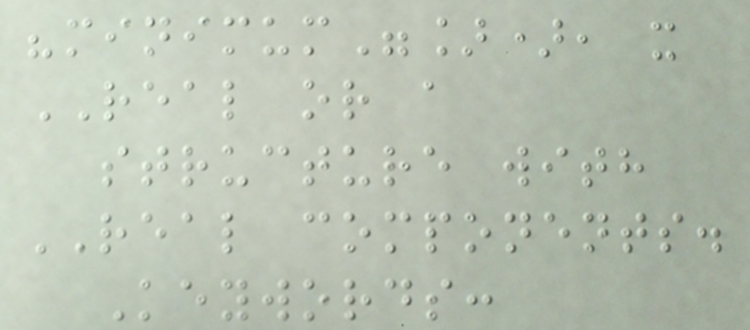"minimum"]), x
REAL or a
structure with
REAL components.
Keywords:
